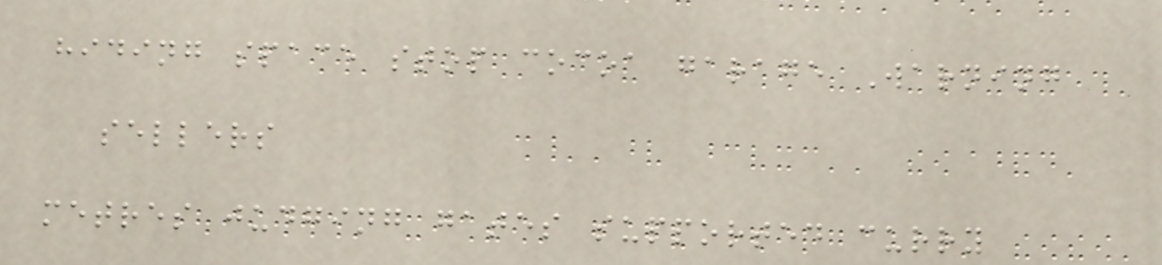hiding space stop cocoa garage Warning
sellers
metres judging gates supported curry
